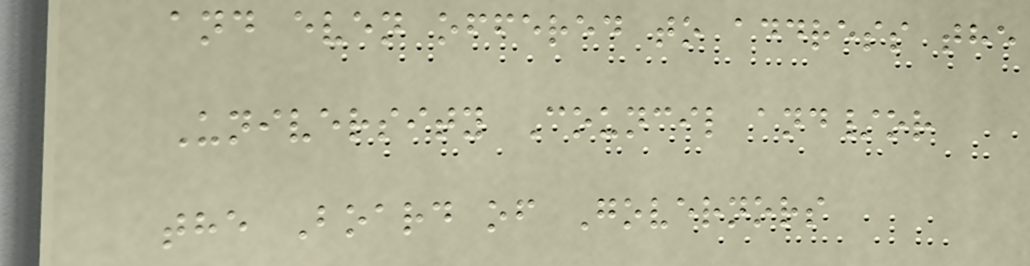and even offered to address the
University Council and/or
the Board of Governors
